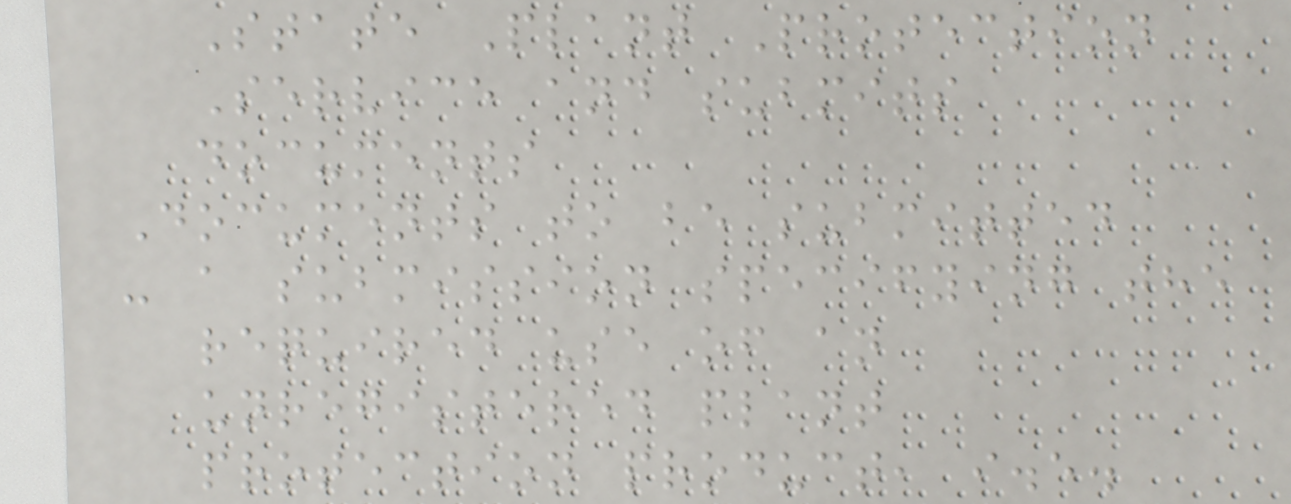State Plant Protection
Service and submits
documents
Documents to be submitted
- a submission specifying the
required use of an
unregistered plant
protection product, i.e.
